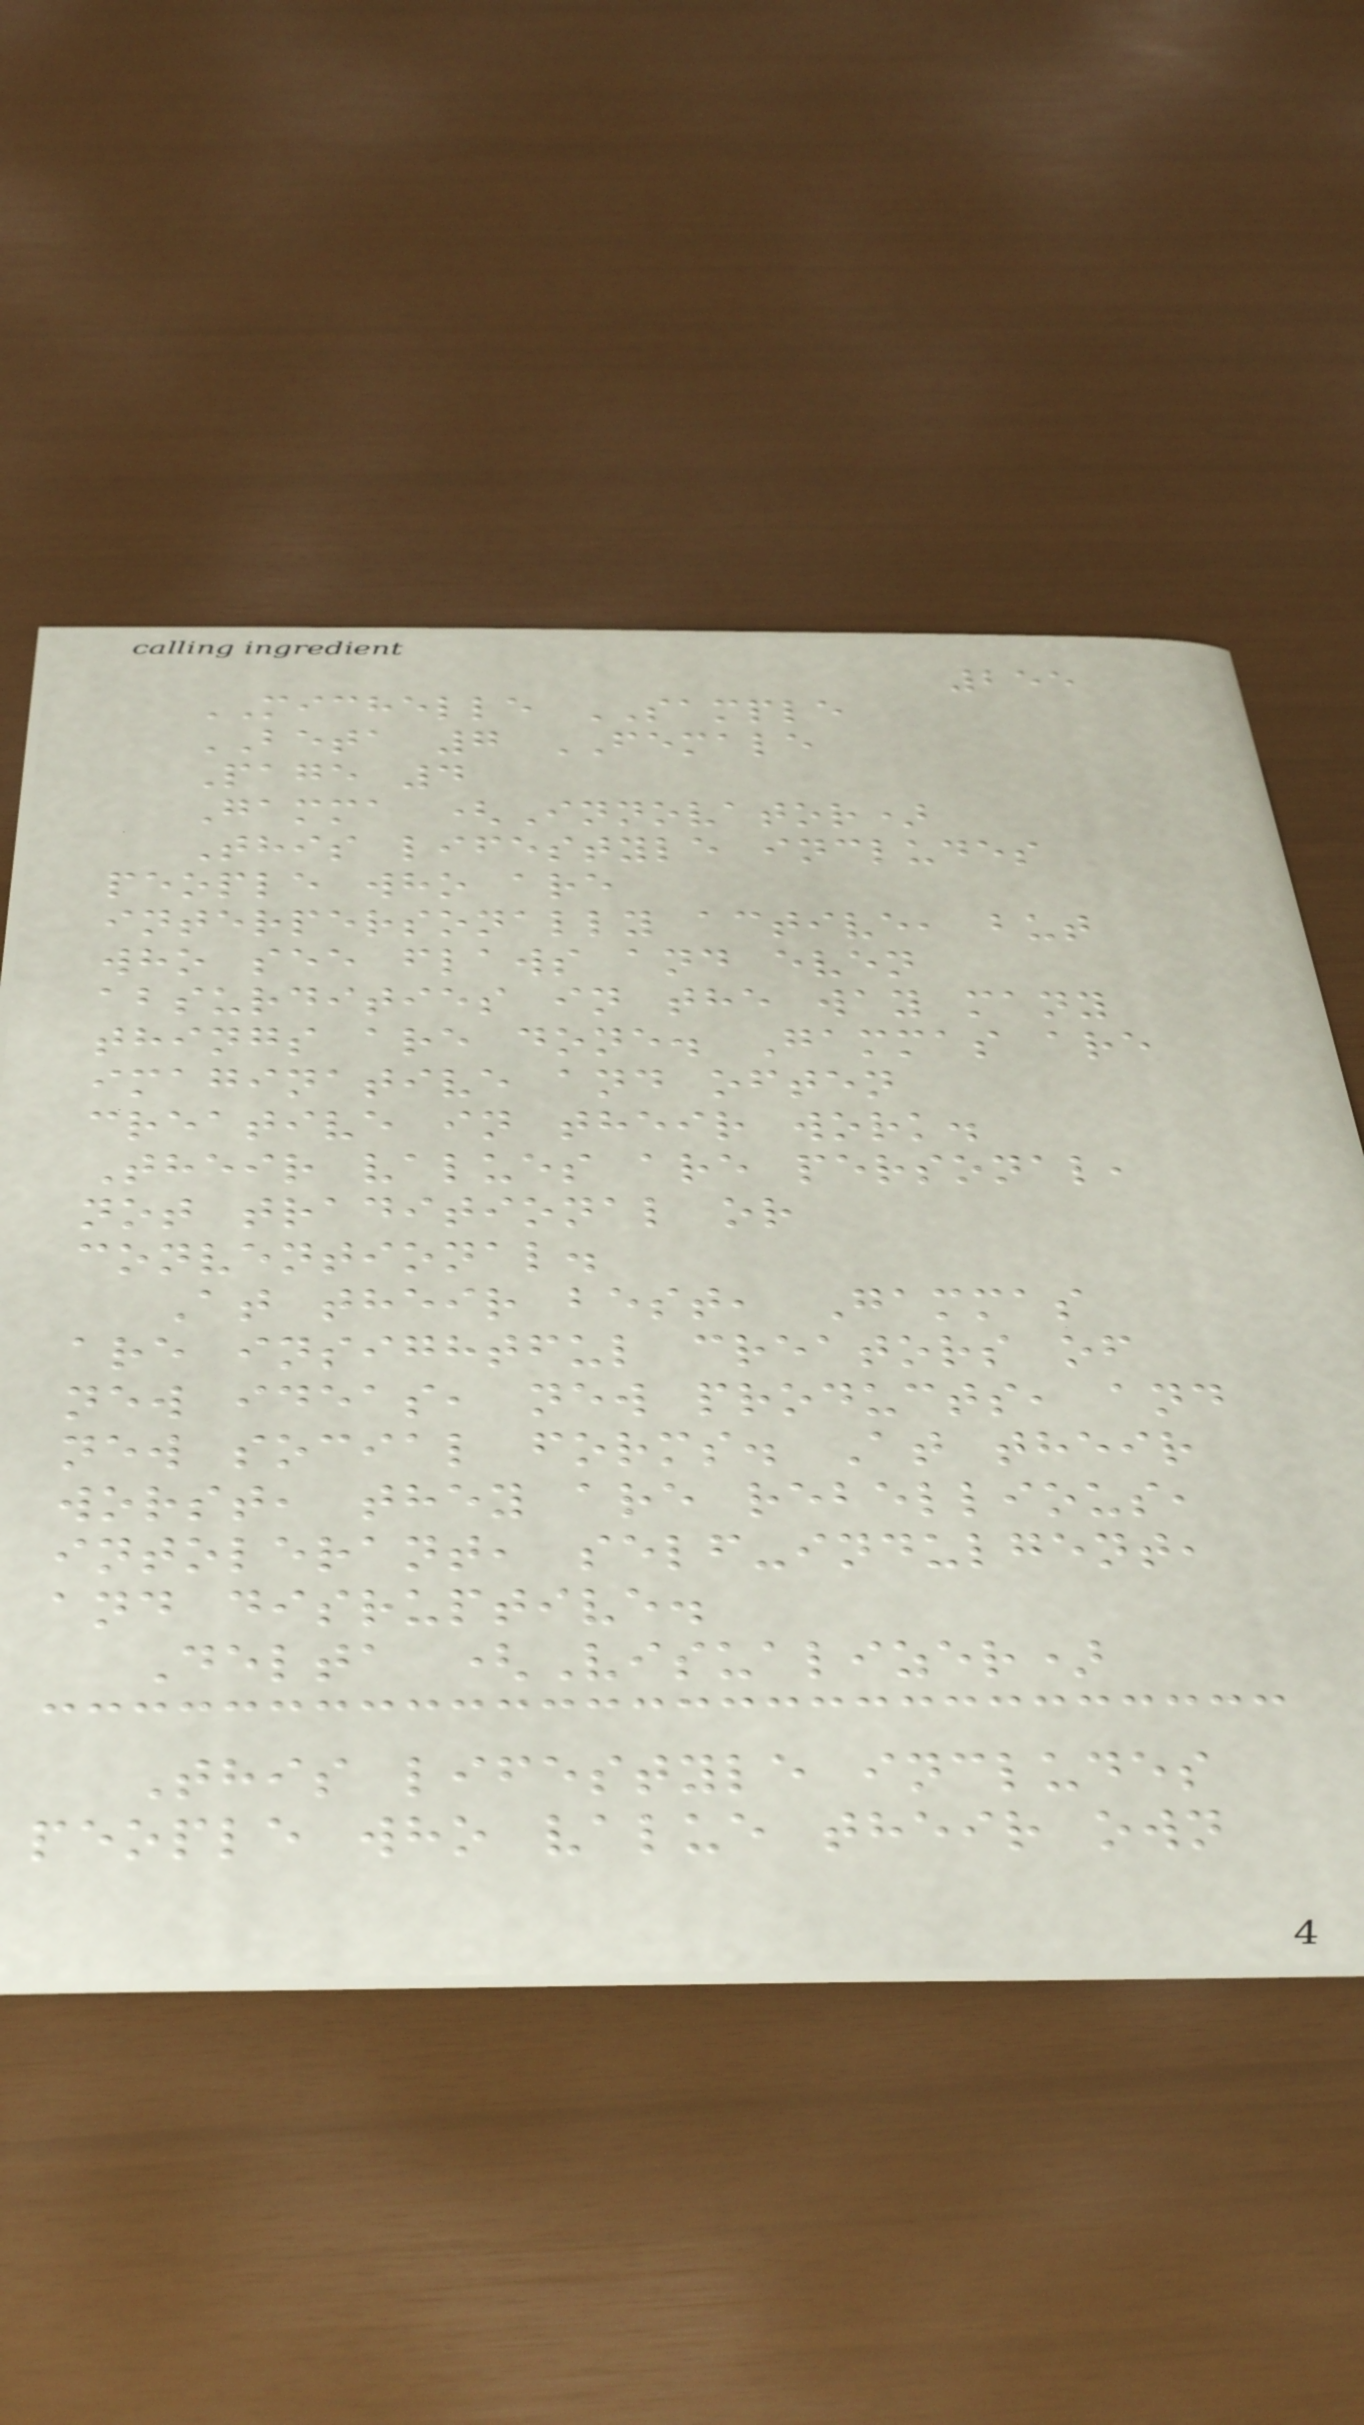255
MICHELLE SAMPLE
BETA 7 FEMALE
Page 4
Gamma (Innovator)
This lifestyle includes
people who are
interpersonally active, but
who see flaws and even
absurdities in the way many
things are done. Gammas are
imaginative and often
creative in their work.
Their values are personal,
not traditional or
conventional.
At their best, Gammas
are insightful creators of
new ideas, new products, and
new social forms. At their
worst, they are rebellious,
intolerant, self-indulgent,
and disruptive.
Delta (Visualizer)
This lifestyle includes
people who value their own
